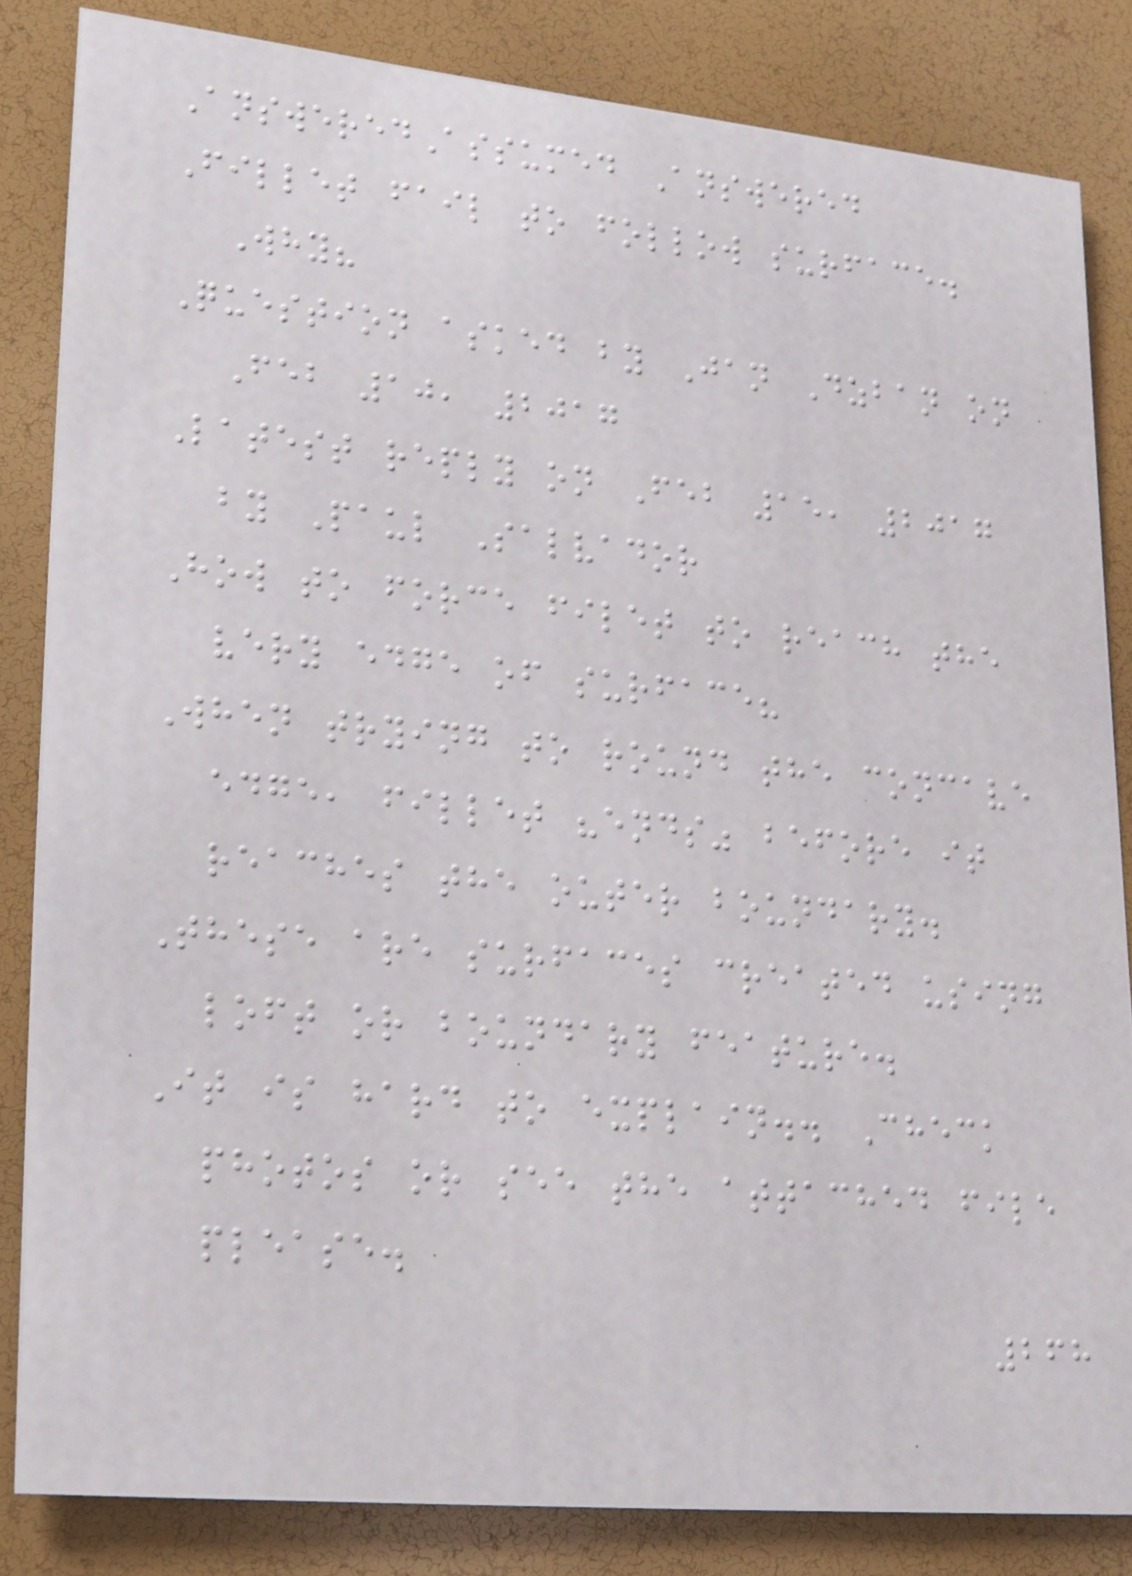AnsweredAssumed Answered
Fillet fail to follow surface.
Why?
Question asked by Jan Dzban on
Feb 10, 2017
Latest reply on Feb 15, 2017
by Paul Salvador
How to force filet to reach the
very edge of surface?
When trying to round the concave
edge, fillet "ends" before it
reaches the outer boundary.
These are surfaces created using
loft or boundary feature.
It is hard to explain.. Check
photos or see the attached file
please.
268
